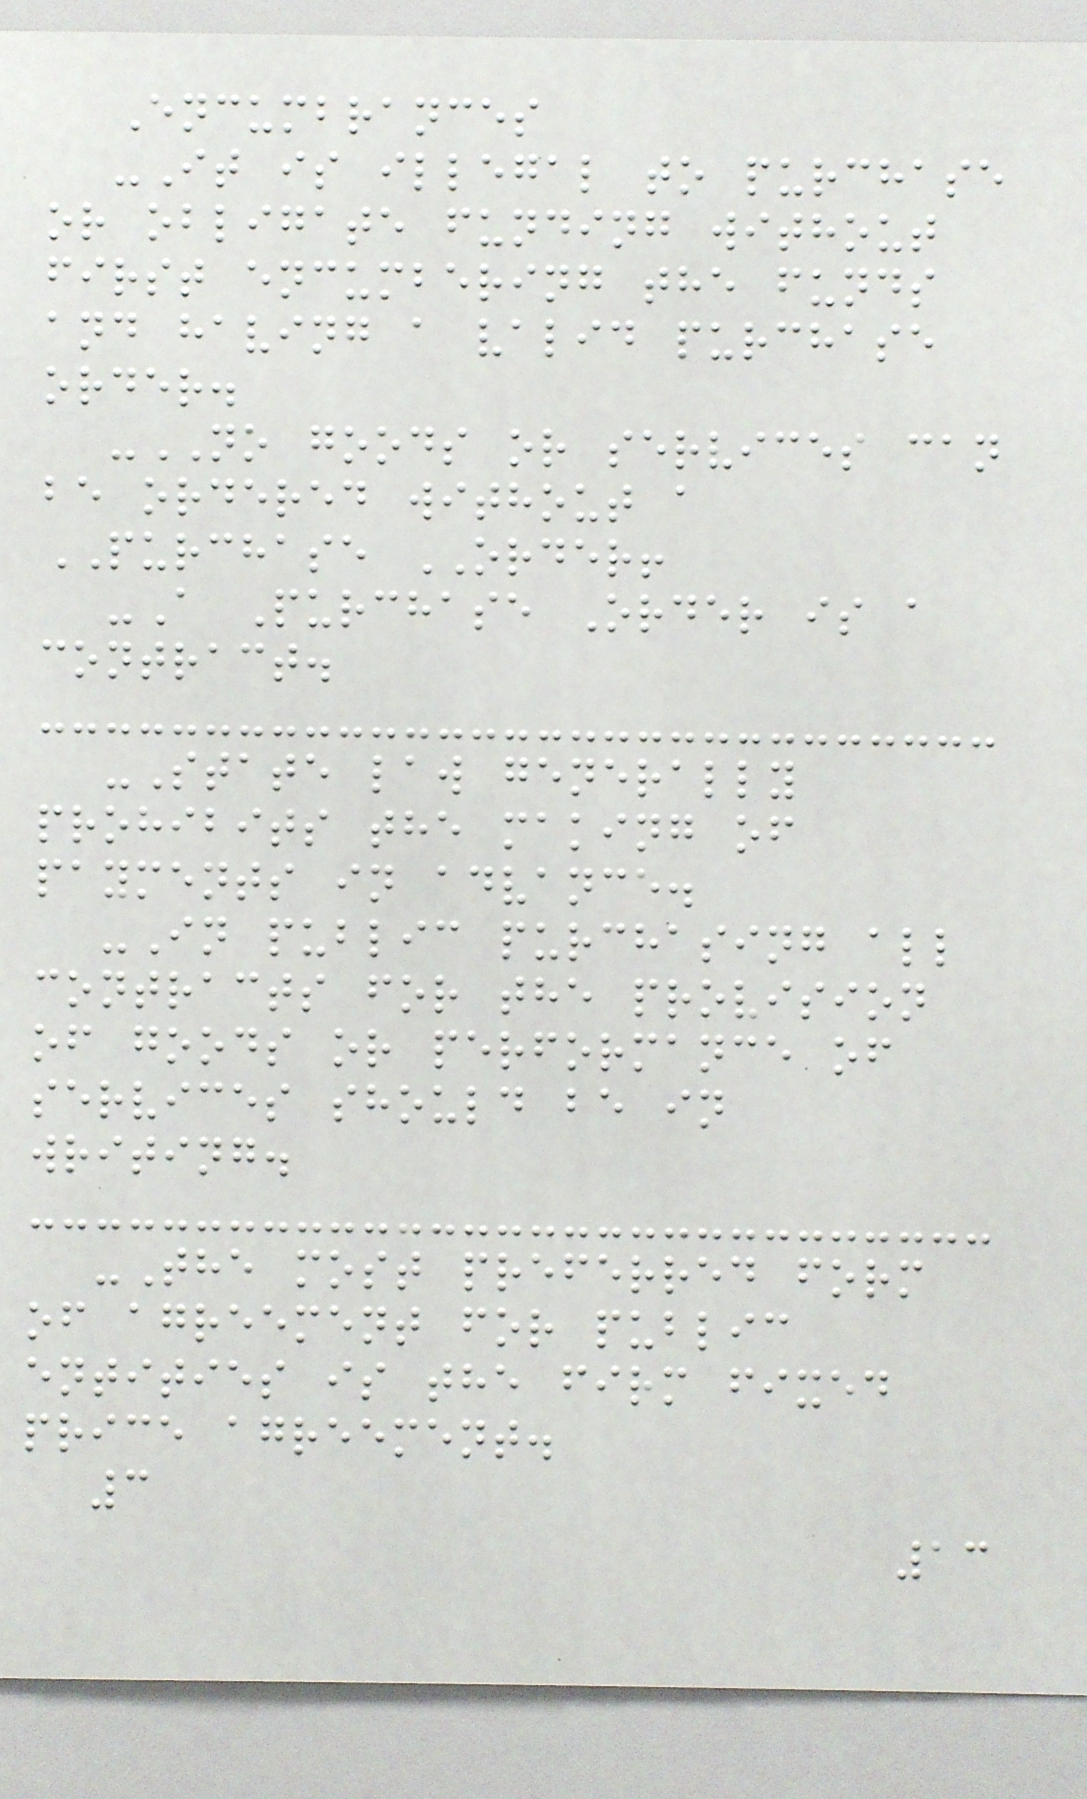Encumbrances
-It is illegal to purchase
or obligate funding without
first encumbering the funds
and having a valid purchase
order.
-NO goods or services can
be ordered without a
PURCHASE ORDER!
-A Purchase Order is a
contract.
-State law generally
prohibits the making of
payments in advance.
-In public purchasing all
contracts for the provision
of goods or performance of
services should be in
writing.
-The most preferred form
of agreement for public
entities is the firm fixed
price agreement.
3
13
